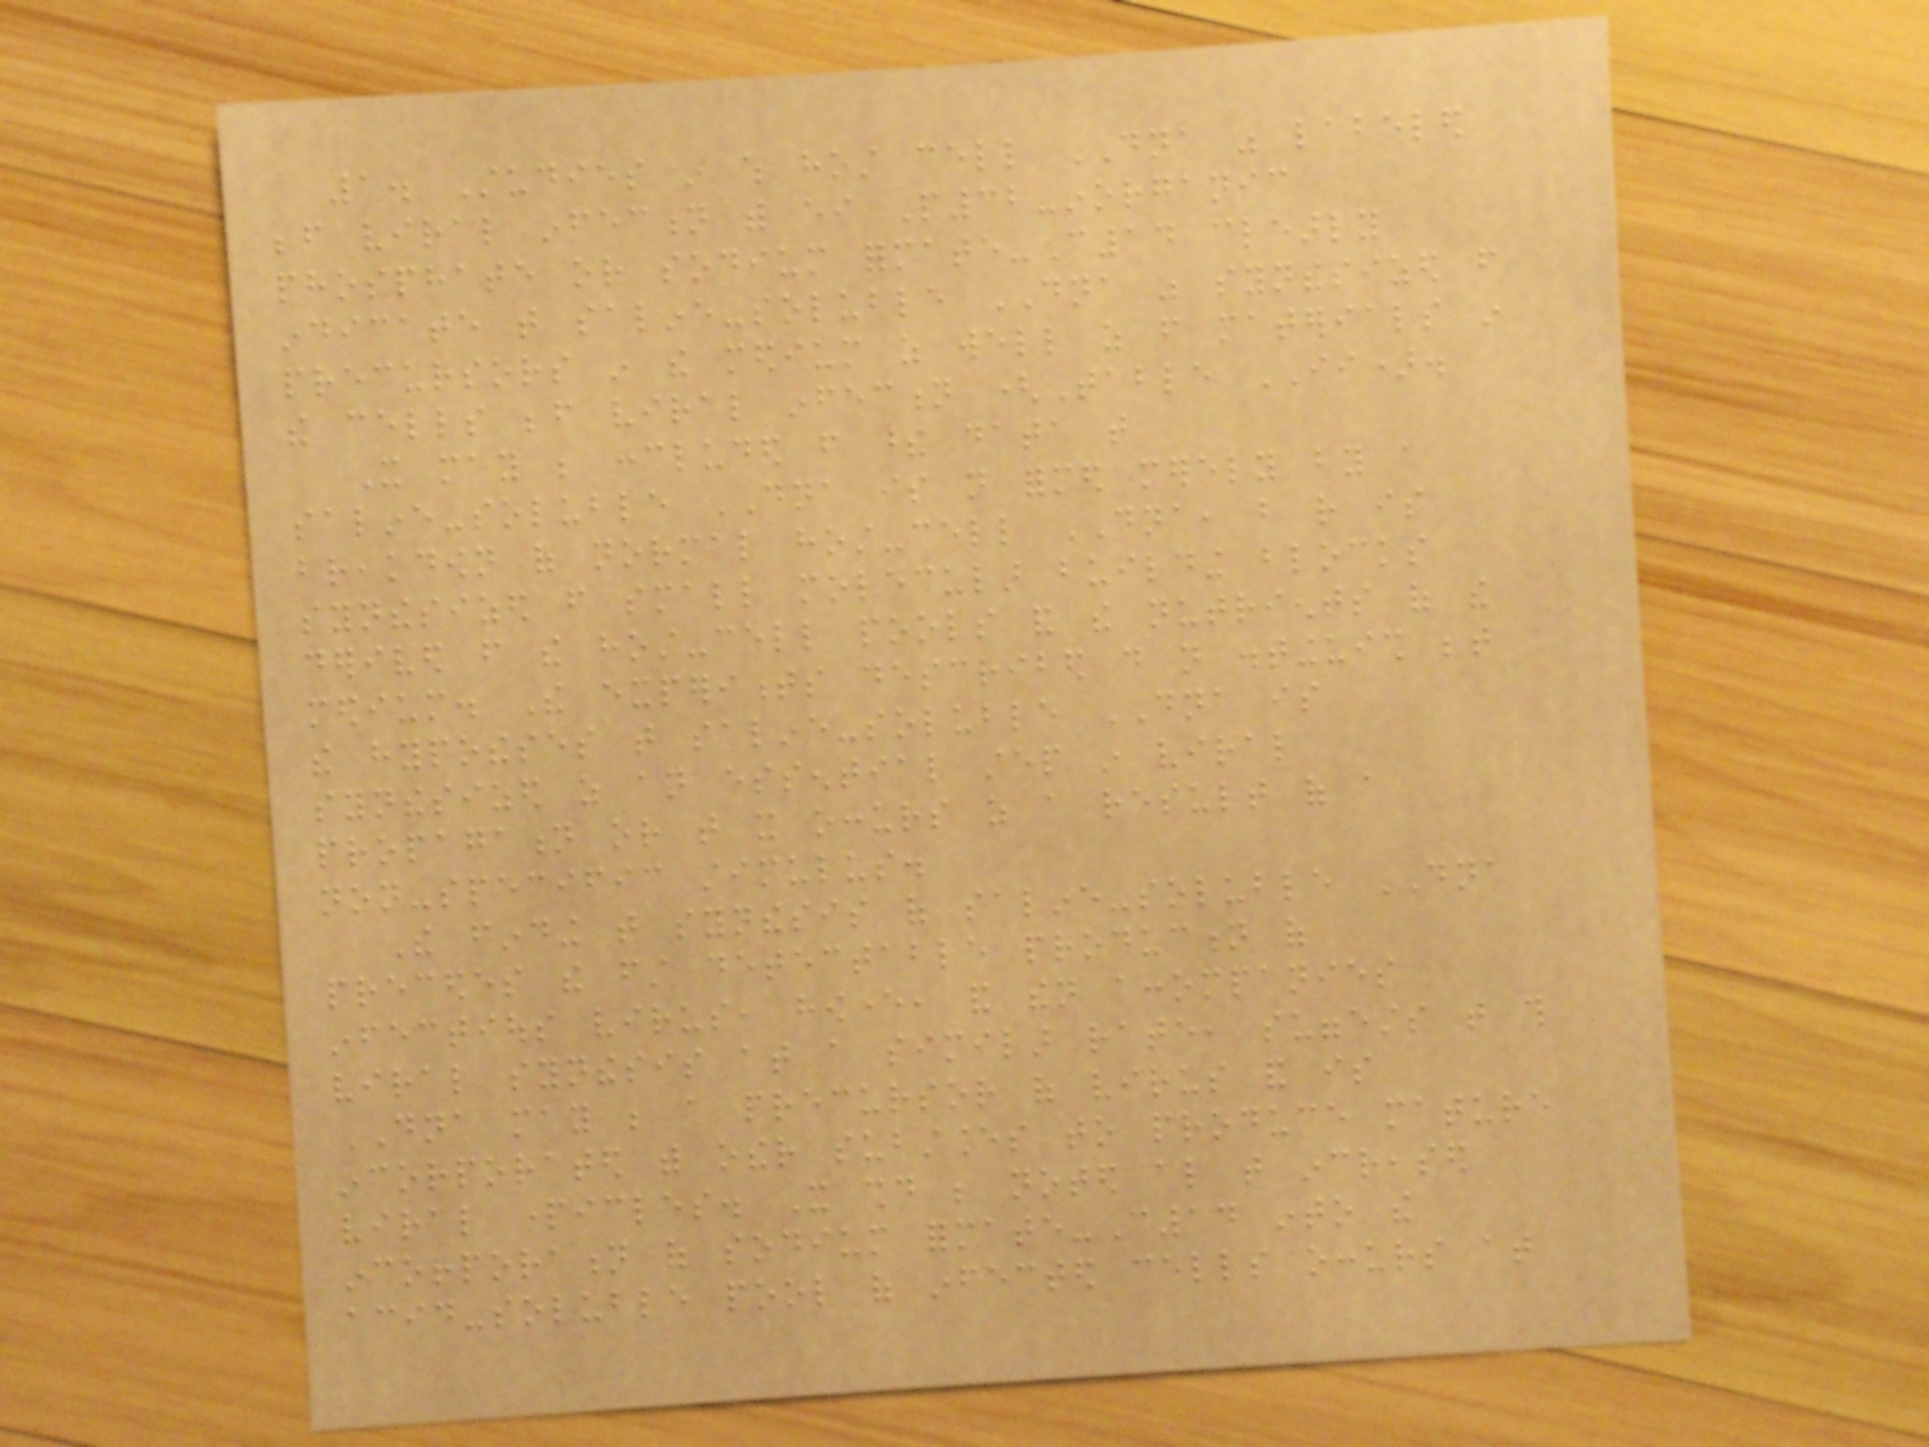1. Studies in which host cell DNA was labeled
before viral infection with either P32-inorganic
phosphate or sodium formate-C14 clearly
indicate that saline-soluble DNA was synthesized from
precursors in the medium as well as from materials in
the cells before viral infection (Table II).
It may be concluded from these data that
saline-soluble DNA is not formed merely by a
breakdown of normal host-cell DNA, but rather is
synthesized from small molecular building blocks
derived from the host-cell pools and the nutrients of the
medium. The experiments described do not distinguish between
the hypotheses that saline-soluble DNA is
synthesized as an essential step in viral
propagation or that it occurs as a result of a
non-specific stimulus.
The finding that synthesis of saline-soluble DNA
precedes the first detectable production of
infectious virus, however, and then accompanies
viral synthesis at a similar rate, suggests that this
DNA may be a precursor of virus and is
incorporated with other substances to produce mature
viral particles. It should be noted also that increased
incorporation of sodium formate-C14 into the
acid-soluble pool of infected cells occurs at
